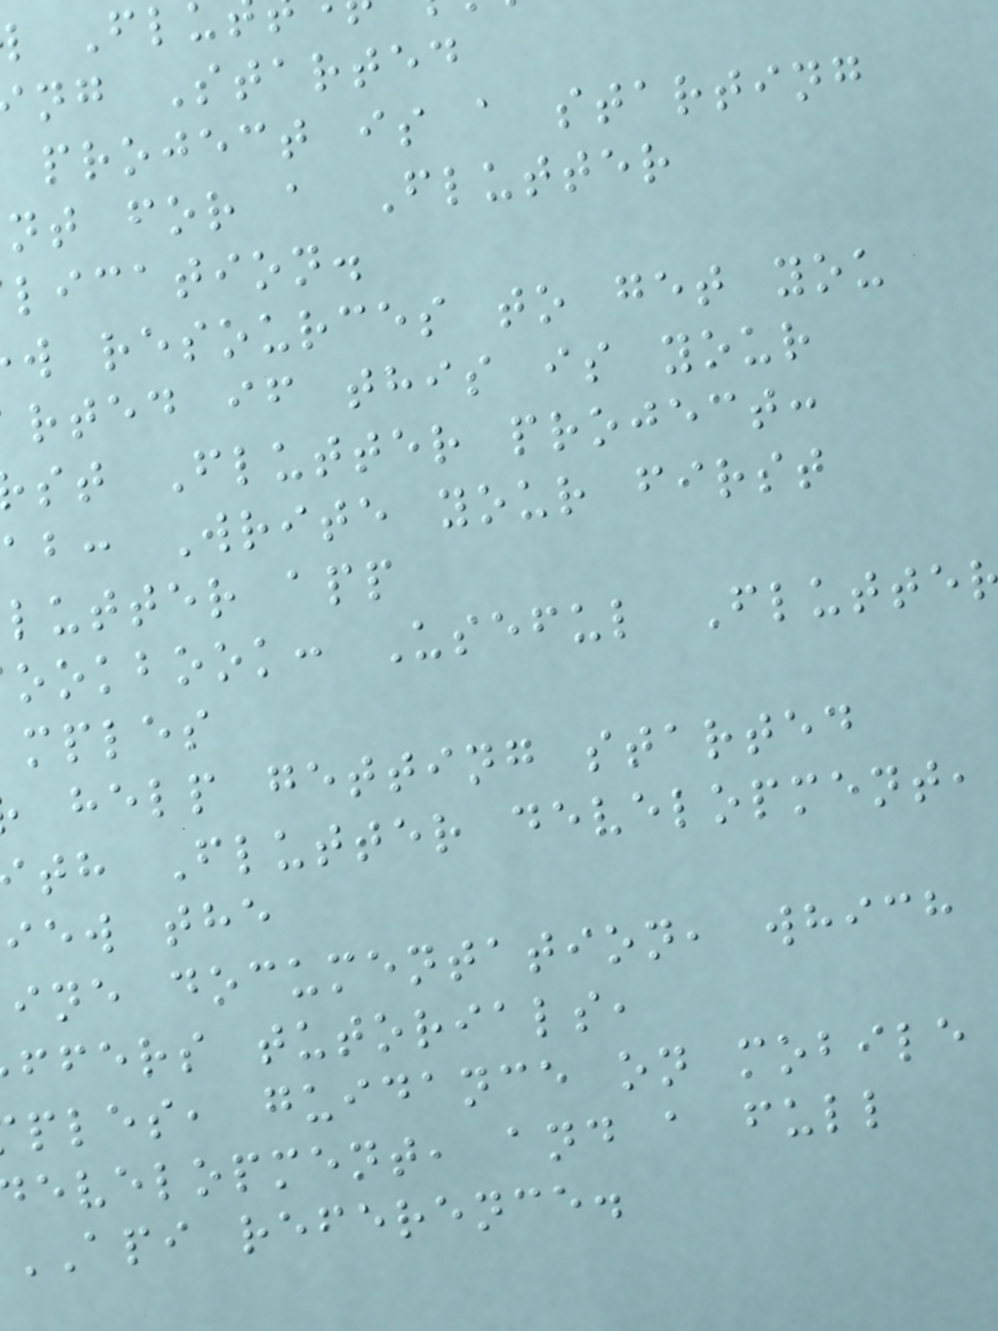ng Started
project is a starting
nt for a Flutter
lication.
w resources to get you
rted if this is your
st Flutter project:
ab: Write your first
lutter app
ookbook: Useful Flutte
mples
help getting started
th Flutter development,
iew the
ine documentation, which
ffers tutorials,
ples, guidance on mobile
evelopment, and a full
API reference.
